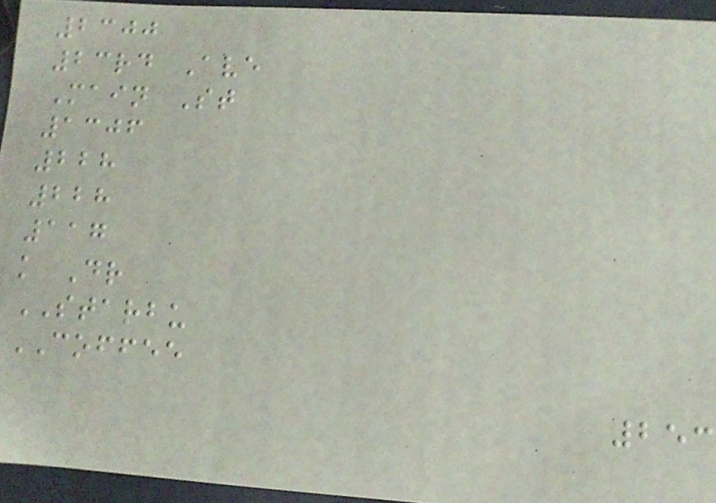2300
23rd Ave
Main St
1306
228
228
117
k Dr
STARBU
COFFEE
253
